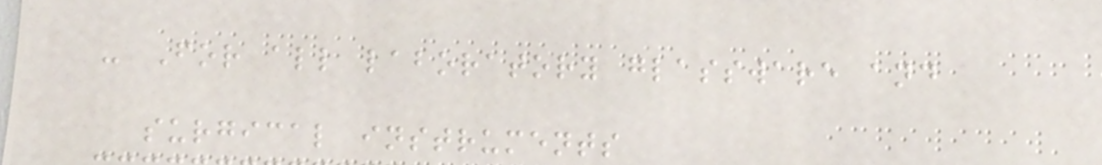- For all laboratory glassware and
surgical instruments
